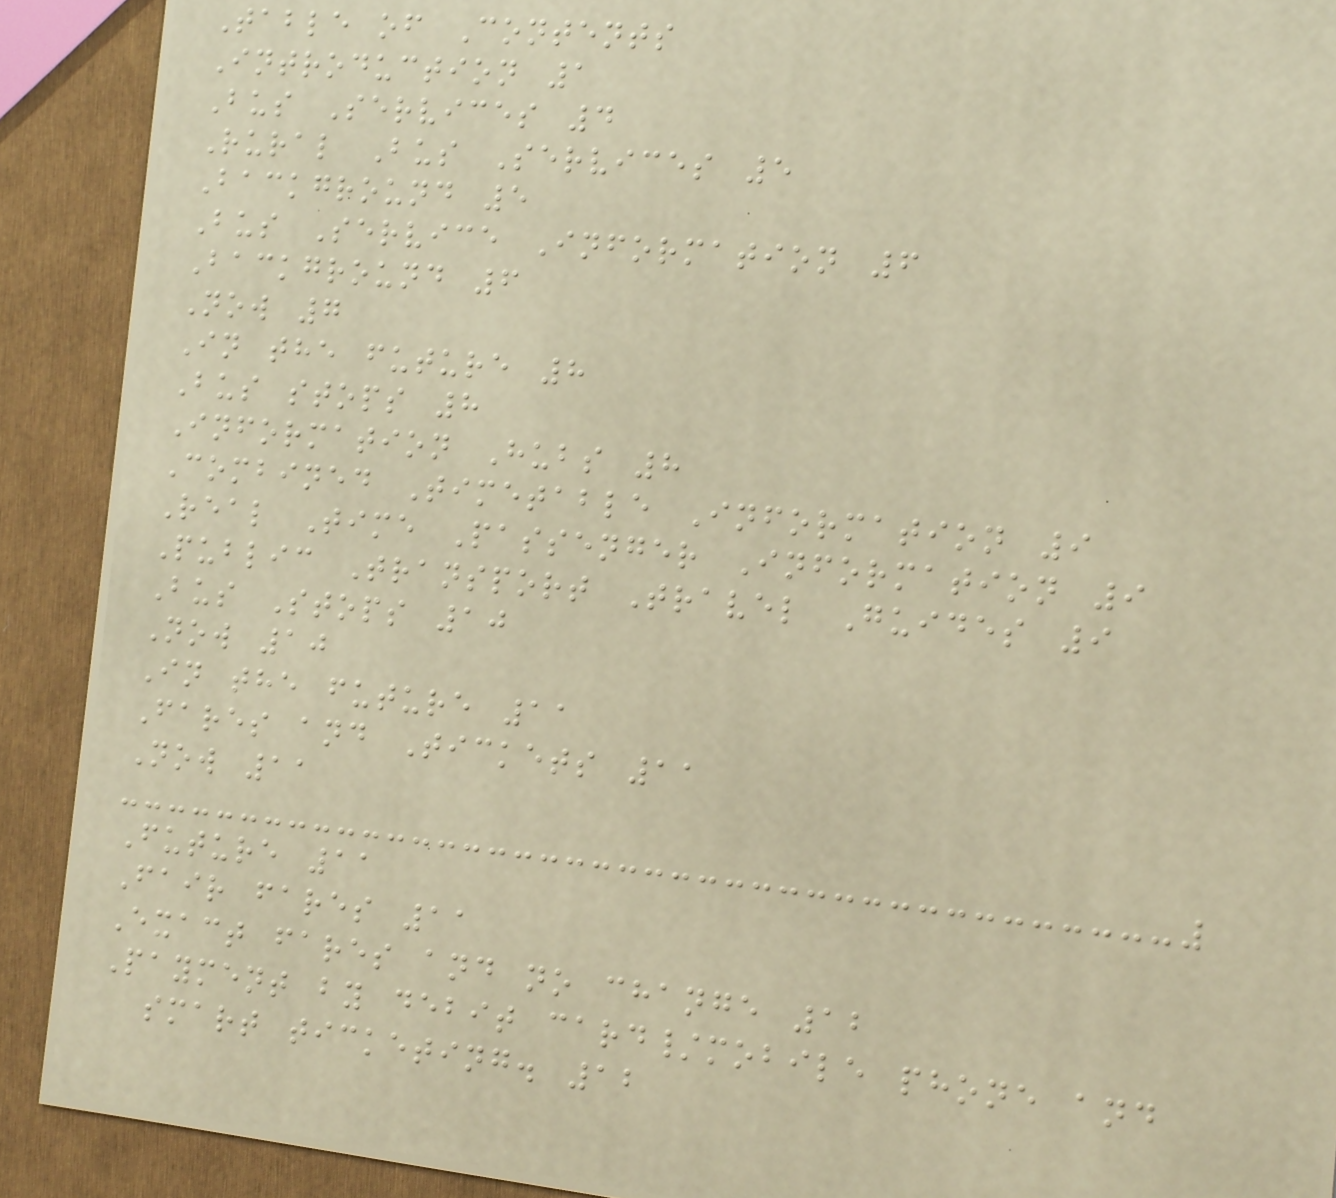Table of Contents
Introduction 1
Bus Services 4
Rural Bus Services 5
Background 5
Bus Service Information 6
Background 6
Now 7
In the future 8
Bus stops 8
Information Hubs 8
Combined Timetable Information 9
Real Time Passenger Information 9
Public Transport Travel Guides 9
Bus Stops 10
Now 10
In the future 11
Fares and Tickets 11
Now 11
Future 11
Fair fares 11
Exact fares and no change 12
Payment by debit card/mobile phone and
smart ticketing. 12
